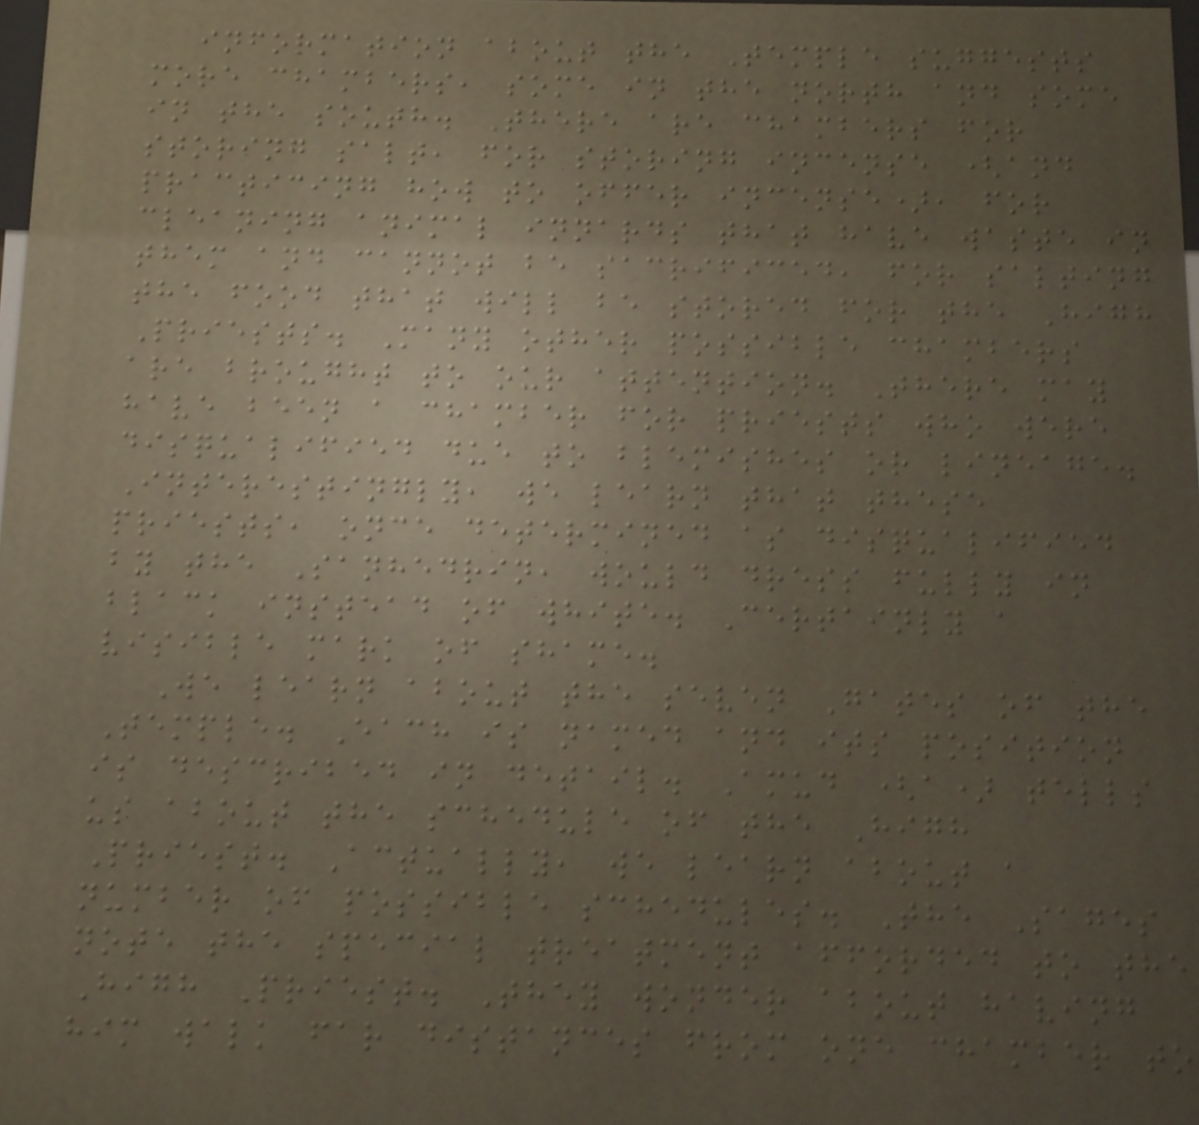information about the Temple suggests
more chambers, some in the north and some
in the south. There are chambers for
storing salt, for storing incense (and
practicing how to offer incense), for
cleaning animal innards that have waste in
them and cannot be sacrificed, for salting
the food that will be stored for the High
Priests. Many other possible chambers
are brought to our attention. There may
have been a chamber for priests who were
disqualified due to blemishes or lineage.
Interestingly, we learn that these
priests, once determined as disqualified
by the Sanhedrin, would dress fully in
black instead of white. Certainly a
visible mark of shame.
We learn about the seven Gates of the
Temple. Each is named and its position
is described in detail. Amud (a) tells
us about the schedule of the High
Priest. Actually, we learn about a
number of possible schedules. The Sages
note the special treatment afforded to the
High Priest. They wonder about having
him walk far distances from one chamber to
